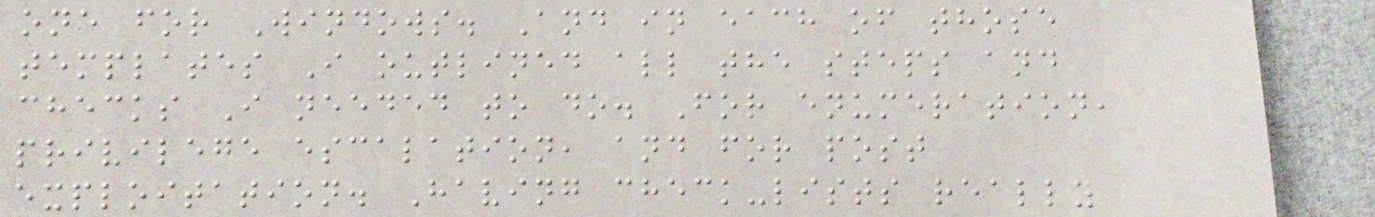one for Windows. And in each of those
templates I outlined all the steps and
checks I needed to do. For enumeration,
privilege escalation, and for post
exploitation. Having check-lists really
